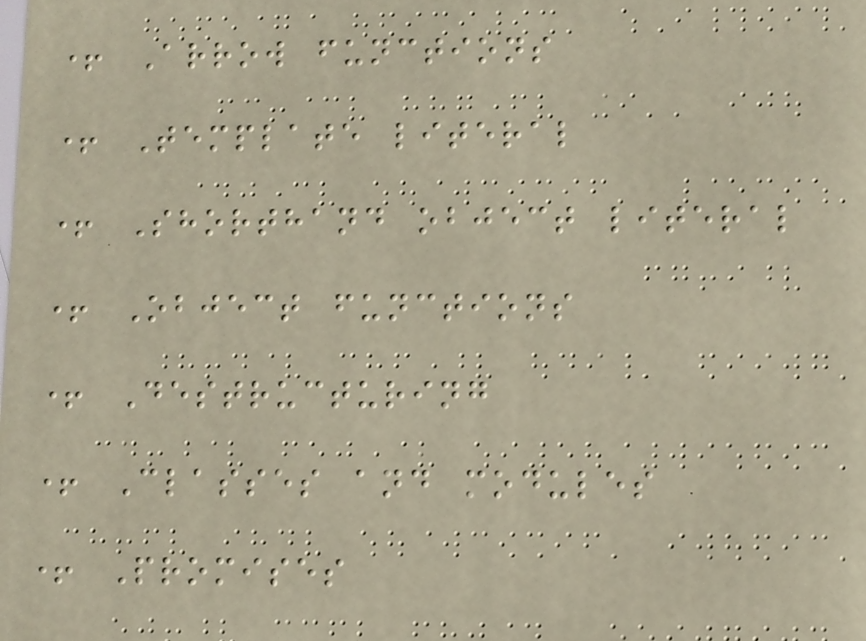+ Arrow functions
+ Template literal
+ Shorthand object literal
+ Object functions
+ Destructuring
+ Classes and modules
+ Promises
